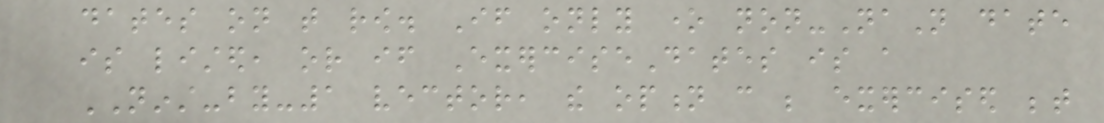dates on that row. If only one non-NaN date
is listed, or if ExerciseDates is a
NINST-by-1 vector, the option can be exercised between
